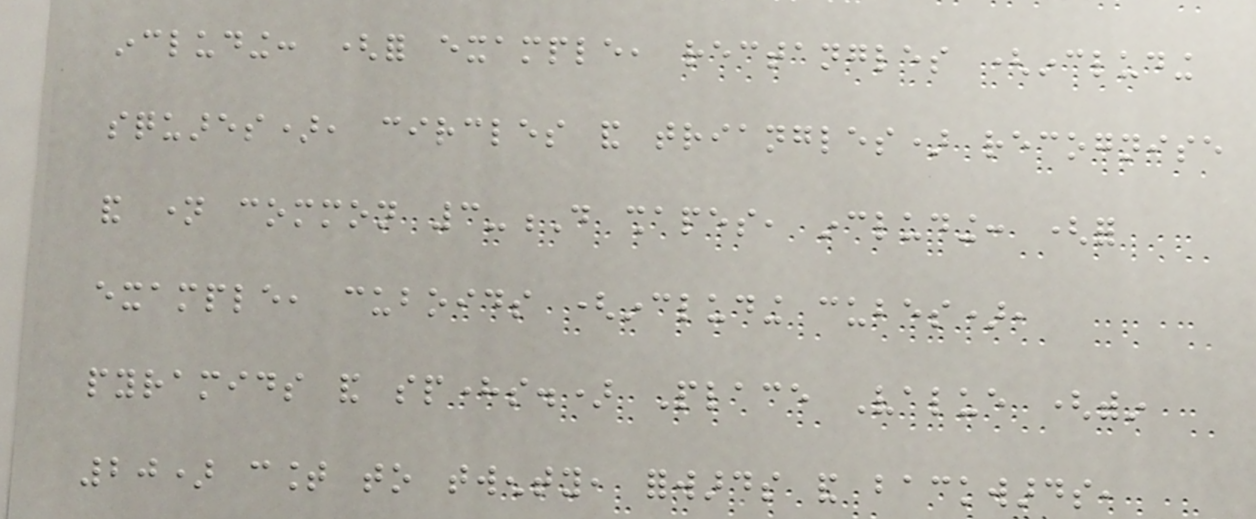including: (for example, rectangles (including
squares), circles and triangles) recognise
and name common 3-D shapes, including: (for
example, cuboids (including cubes),
pyramids and spheres.) Place Value (within
20) count to twenty, forwards and backwards,
